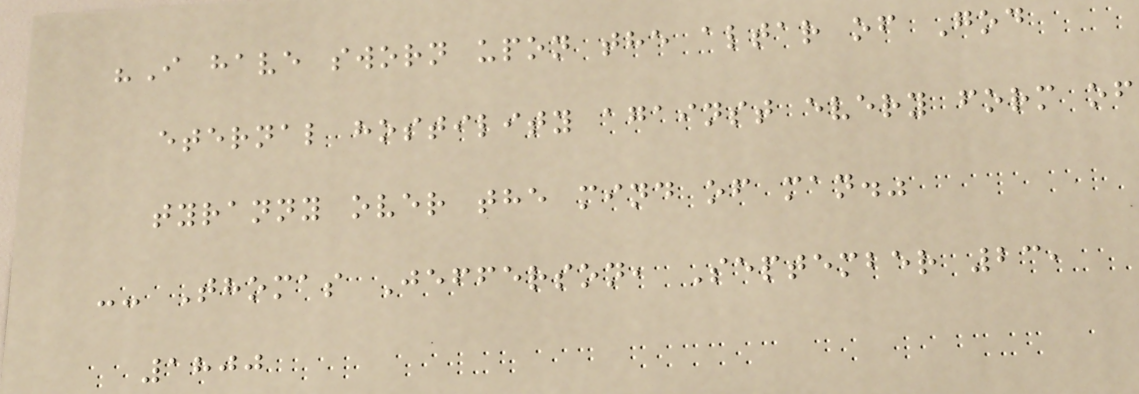"I have sworn upon the altar of God
eternal hostility against every form of
tyranny over the mind of man."
-- Thomas Jefferson, September 23,
1800
